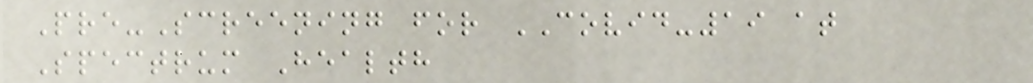Pre-Screening for COVID-19 at
Spectrum Health
